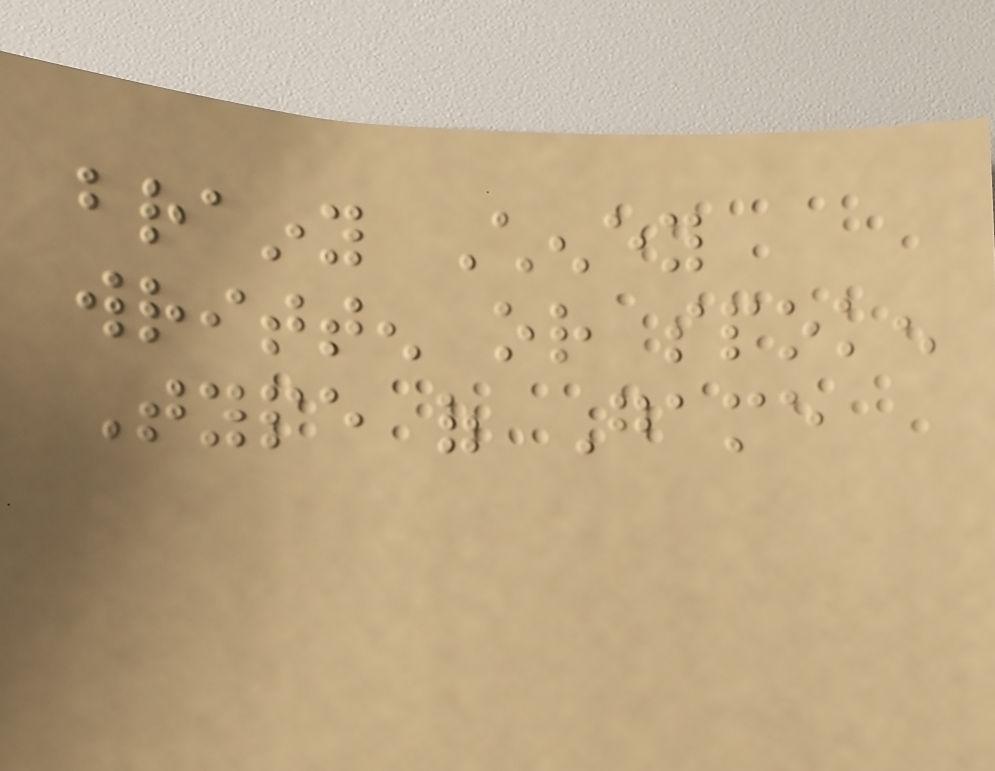brainy Cheney
written or spoken
Type of Game
